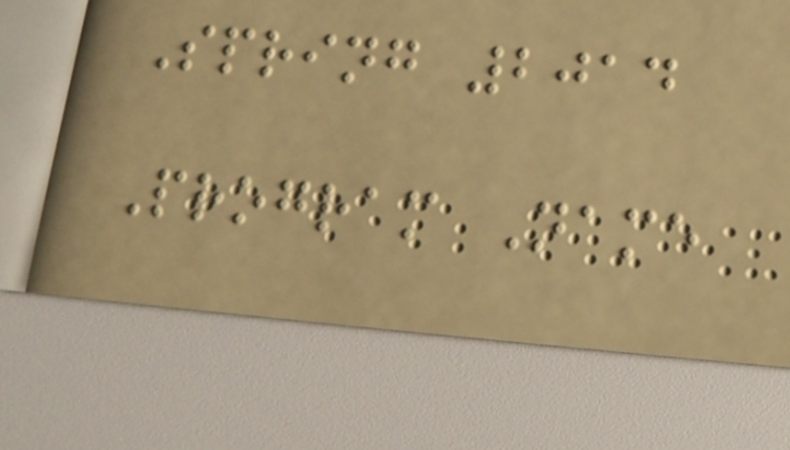Spring 2014
Program Name
